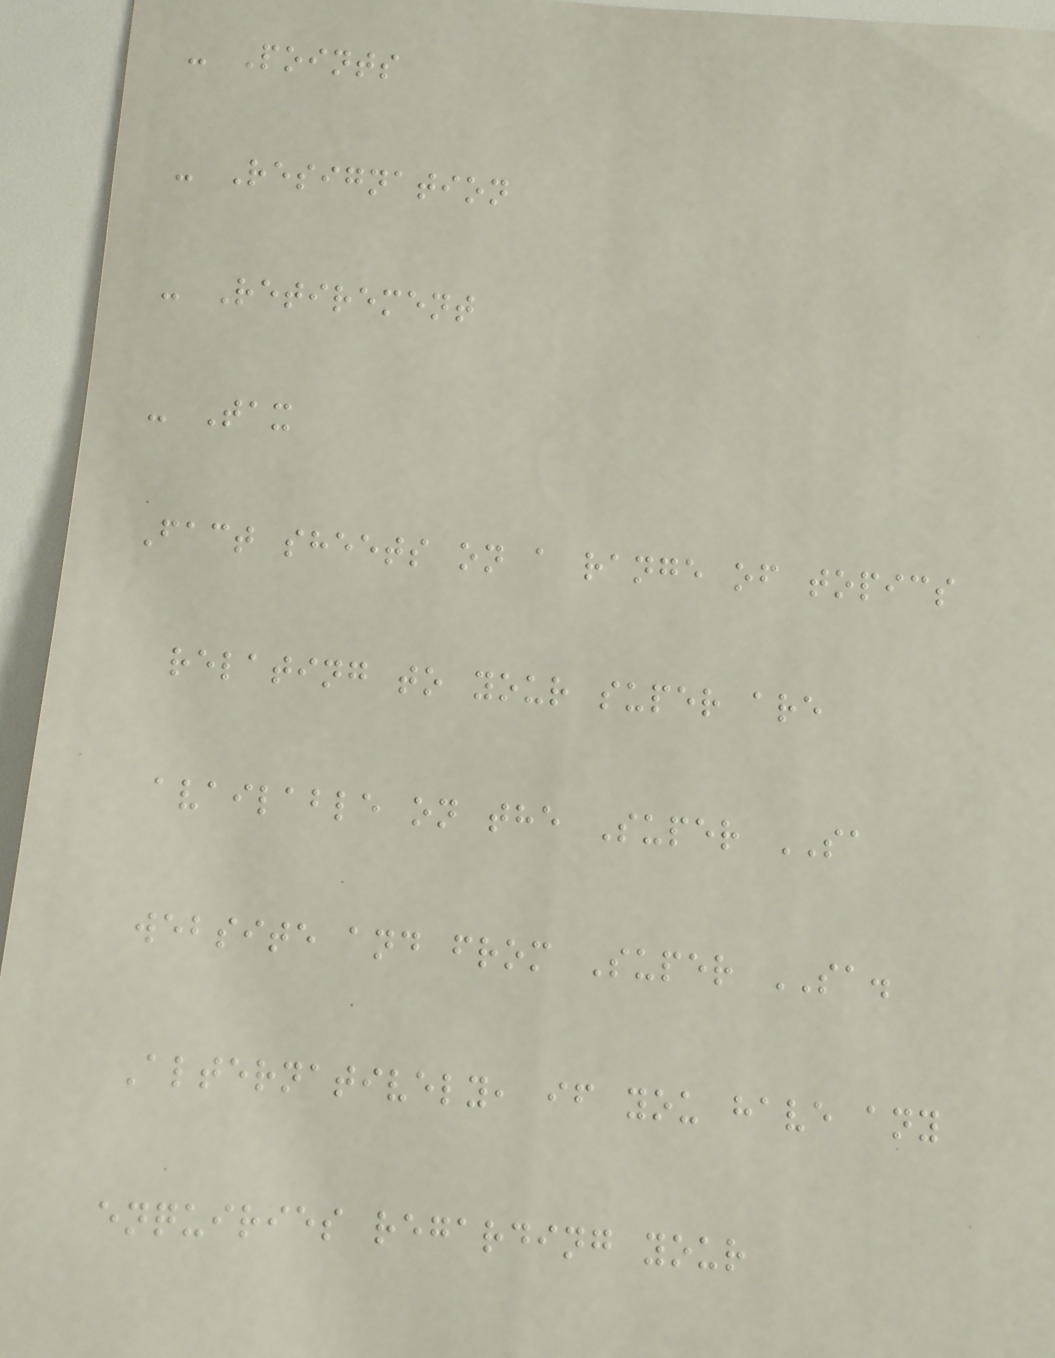- Points
- Resignation
- Retirement
- Tax
Fact sheets on a range of topics
relating to your super are
available on the Super SA
website and from Super SA.
Alternatively, if you have any
enquiries regarding your
